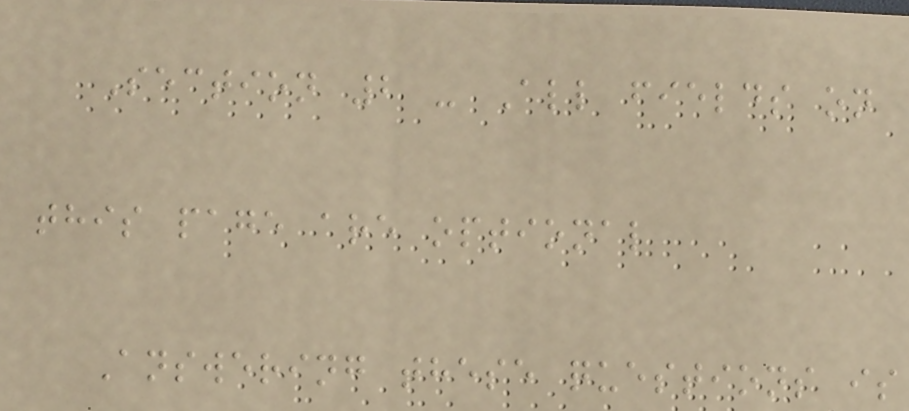Section 2 - All fields on
this page are optional
Answering these questions is
